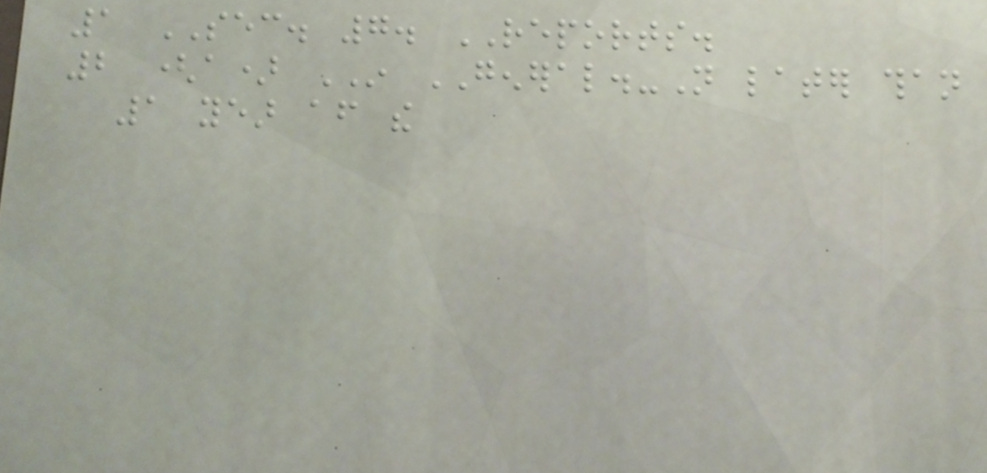1 SEC. 7. REPORTS.
2 (a) IN GENERAL.-Not later than
1 year after the
